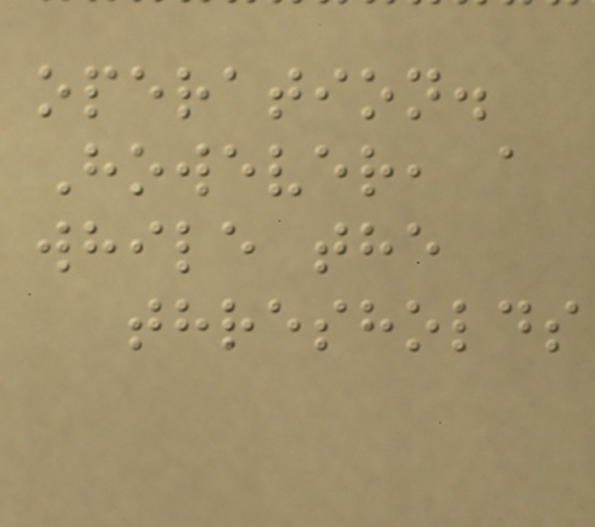operation.
However, a
while the
thresholds
